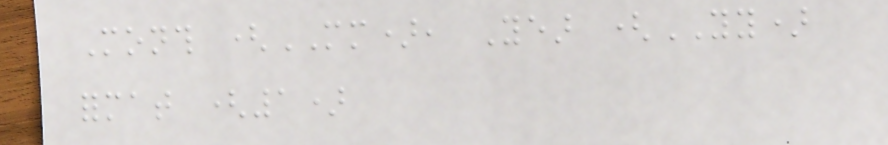Month (MM), Year (YY)
format (1)
